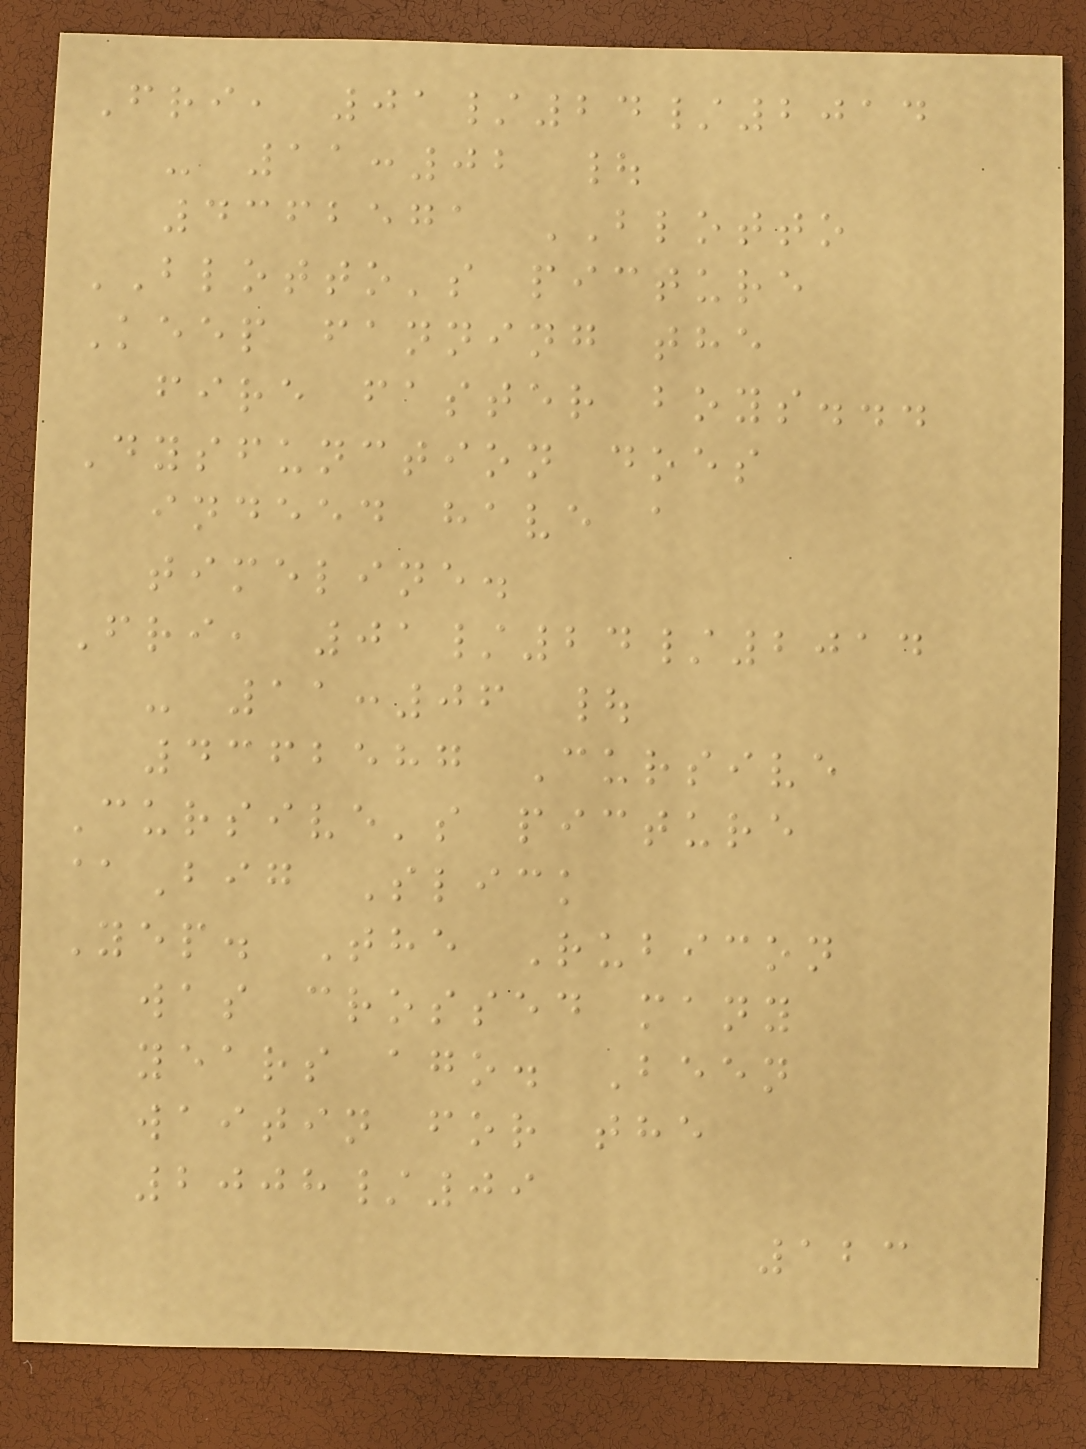Fri, 01/24/2014
- 11:02 |
4362571 BLOTTO
BLOTTO's picture
Keep fanning the
fire faster boys...
Dysfunction does
indeed have a
timeline.
Fri, 01/24/2014
- 11:06 |
4362587 Cursive
Cursive's picture
@Big Slick
Yep. The Rubicon
was crossed many
years ago. Been
waitin for the
2008/09
123
